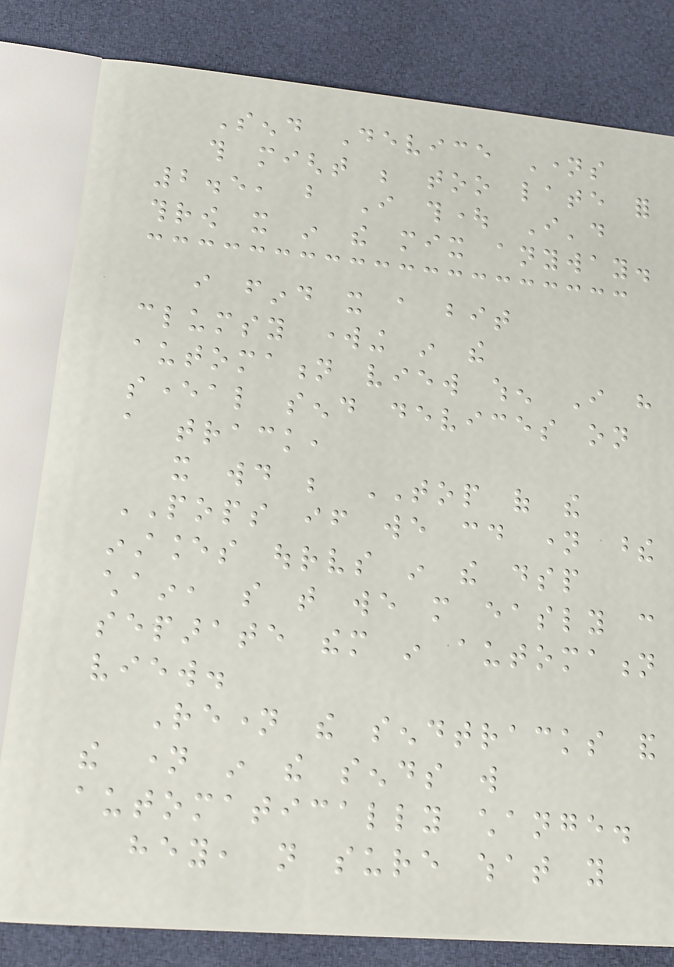Send Device Names
this might be too late for
2.5, but I thought I'd
throw it in the mix anyway.
i find it a bit
clumsy working in the
automation view when I have
several send devices on
a track,
it would be TOP of the
POPS if we could name these
instances ourselves in the dsp
chain, so that we more easly can
separate them in automation
view.
Rename the sendtracks and
the name in the sends will
automatically change.
hey, not sure what you
